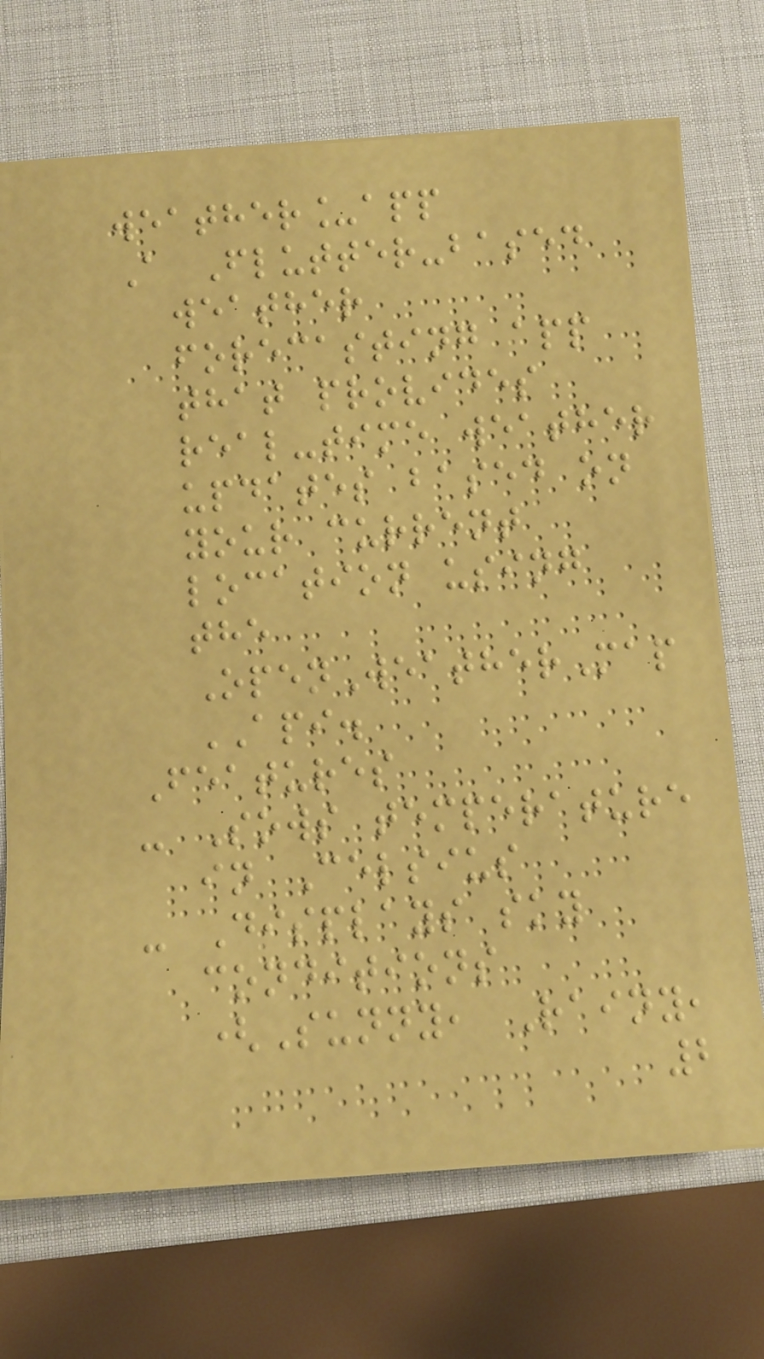weather_app
A Flutter-based
weather
forecasting app
that provides
real-time weather
updates based on
your current
location using
the
OpenWeatherMap
API.
Features
- Sows temperature
in Celsius
- Displays sky
conditions
(Sunny, Rainy,
2
